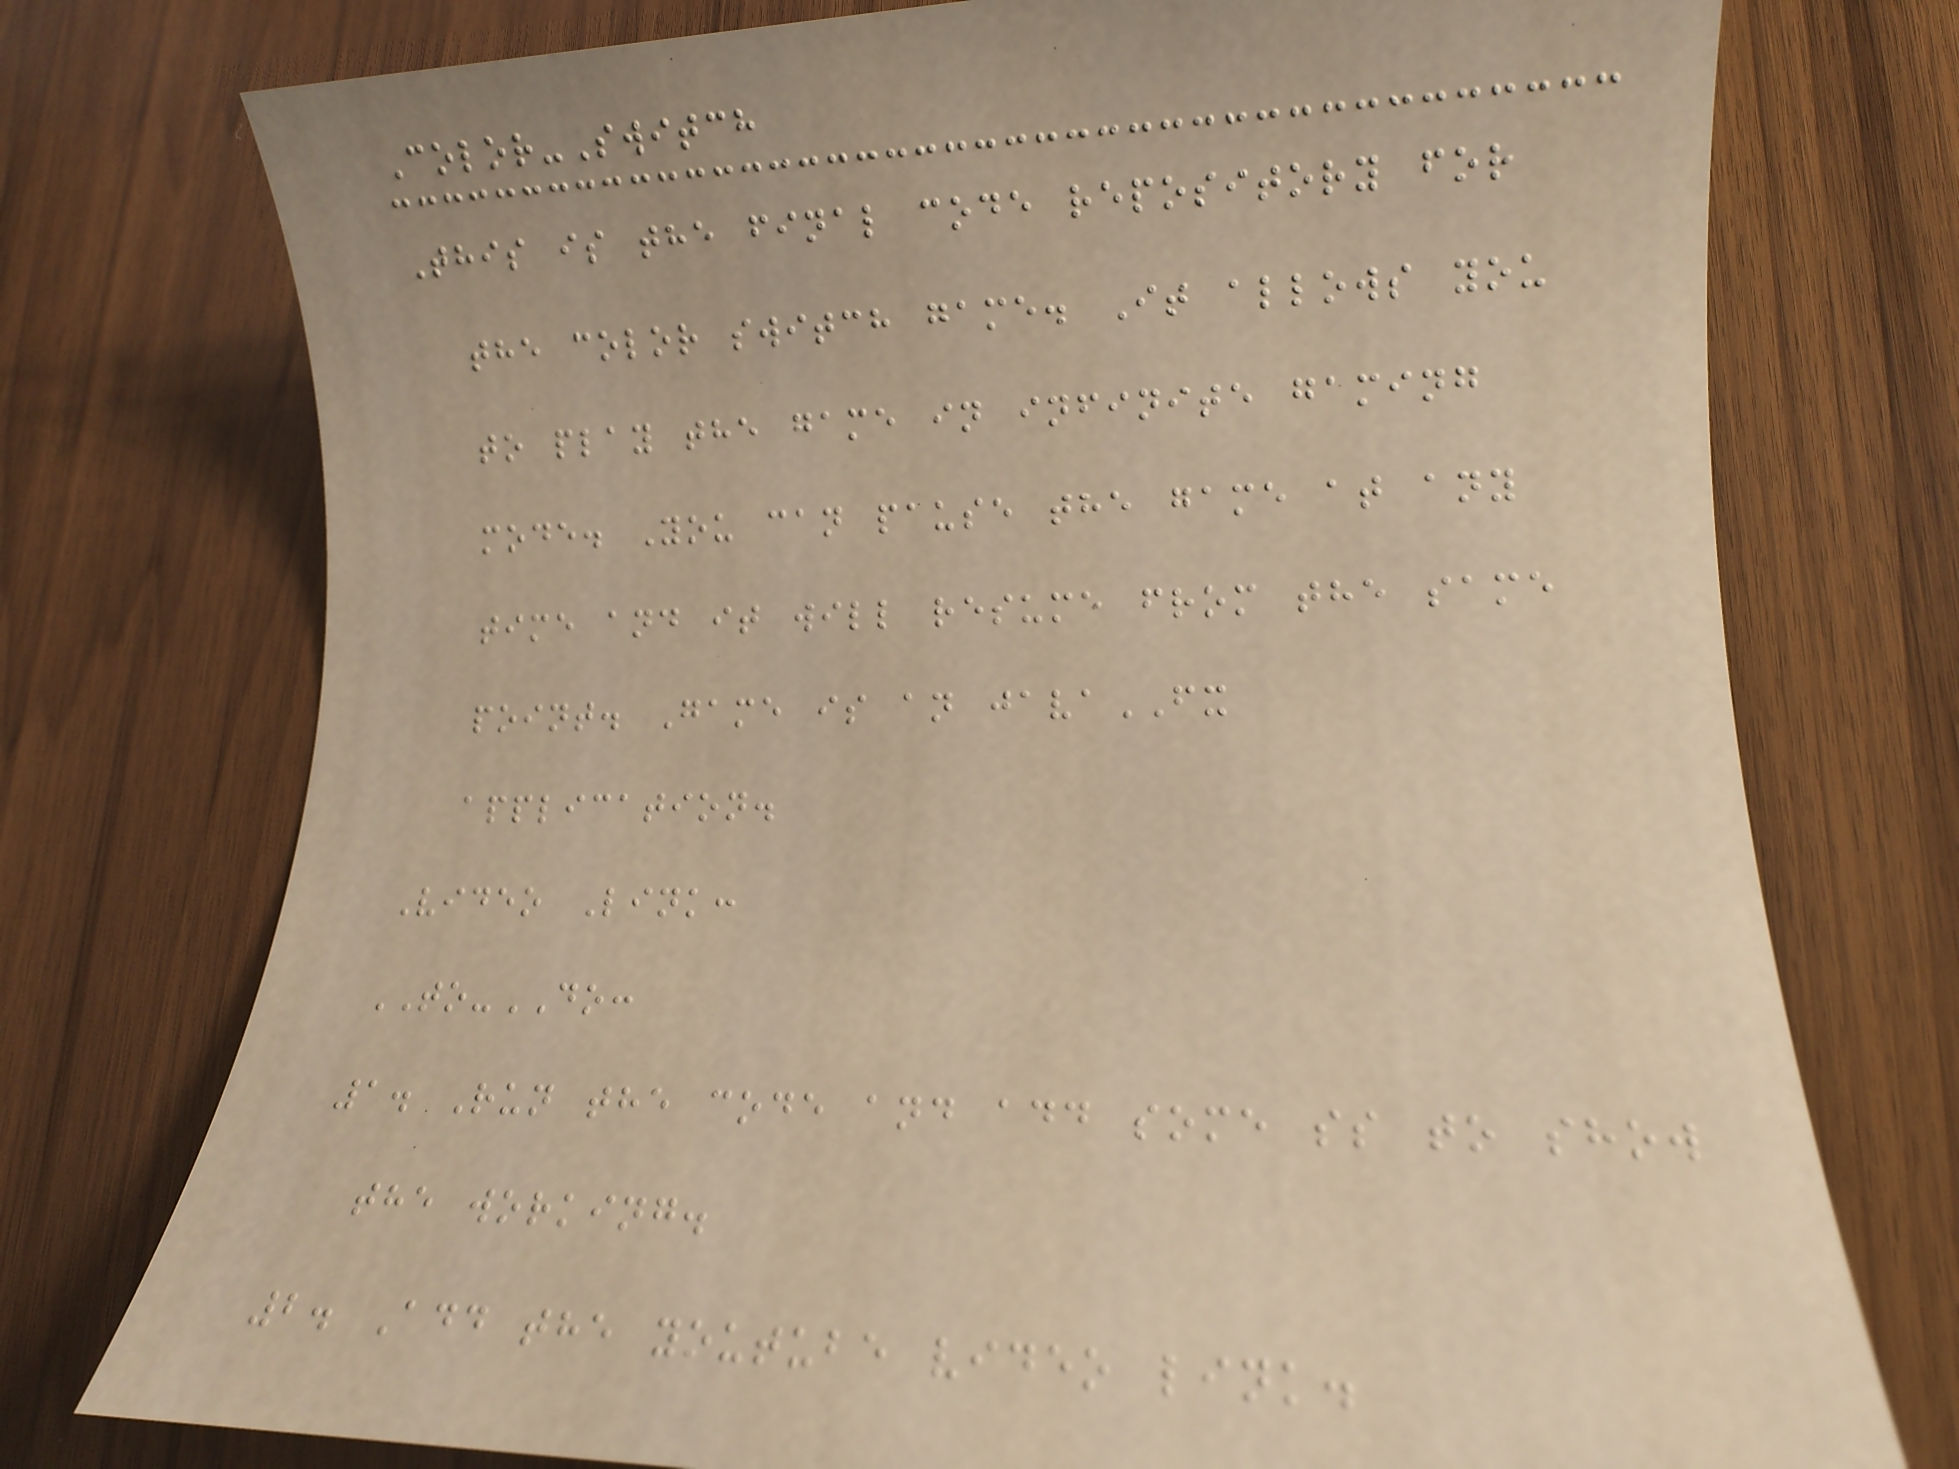Color-Switch
This is the final code repository for
the color switch game. It allows you
to play the game in infinite gaming
mode. You can pause the game at any
time and it will resume from the same
point. Game is an javaFX
application.
Video Link:
TO-DO:
1. Run the code and add some ss to show
the working.
2. Add the youtube video link.
